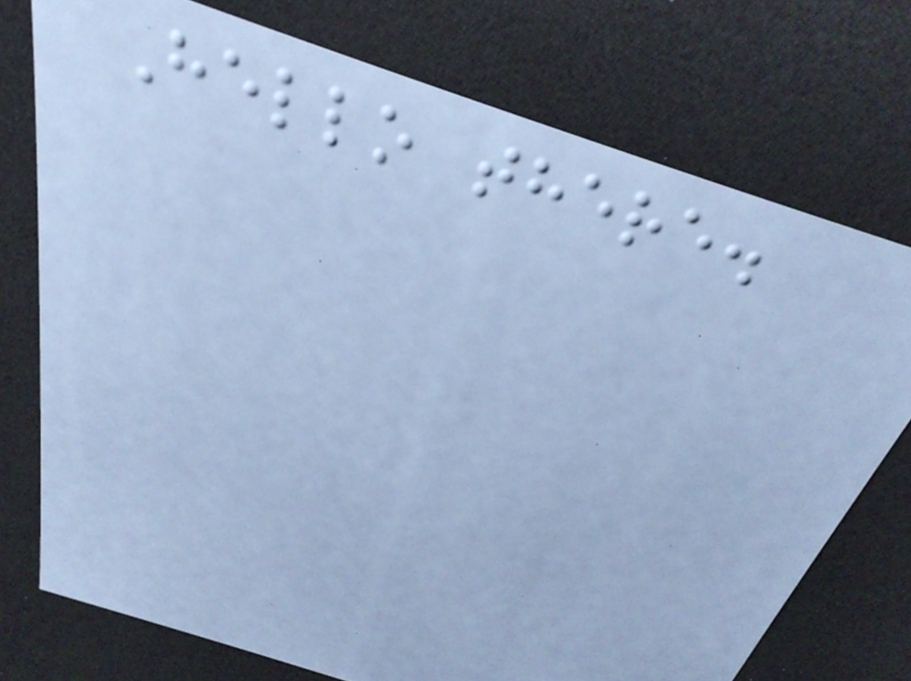Hello there.
